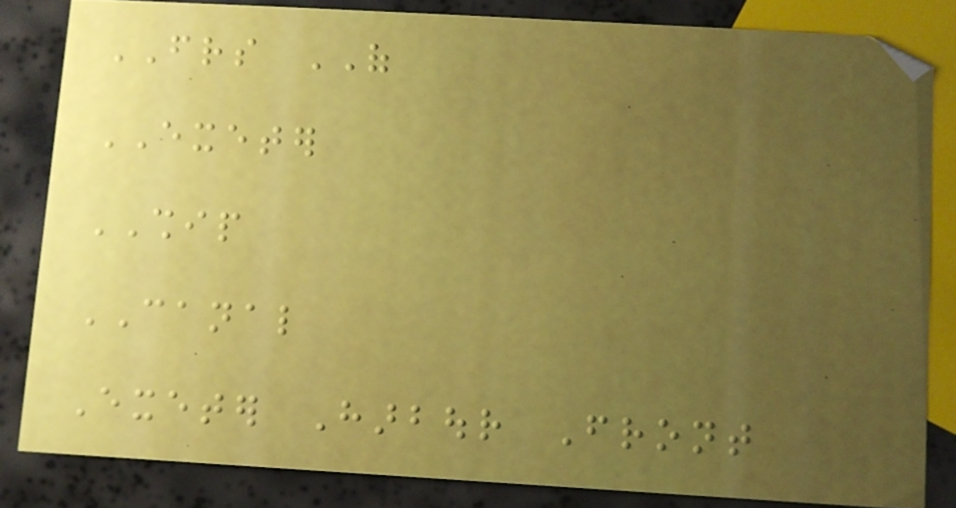FRIENDS OF
EXETER
SHIP
CANAL
Exeter Harbour Front
